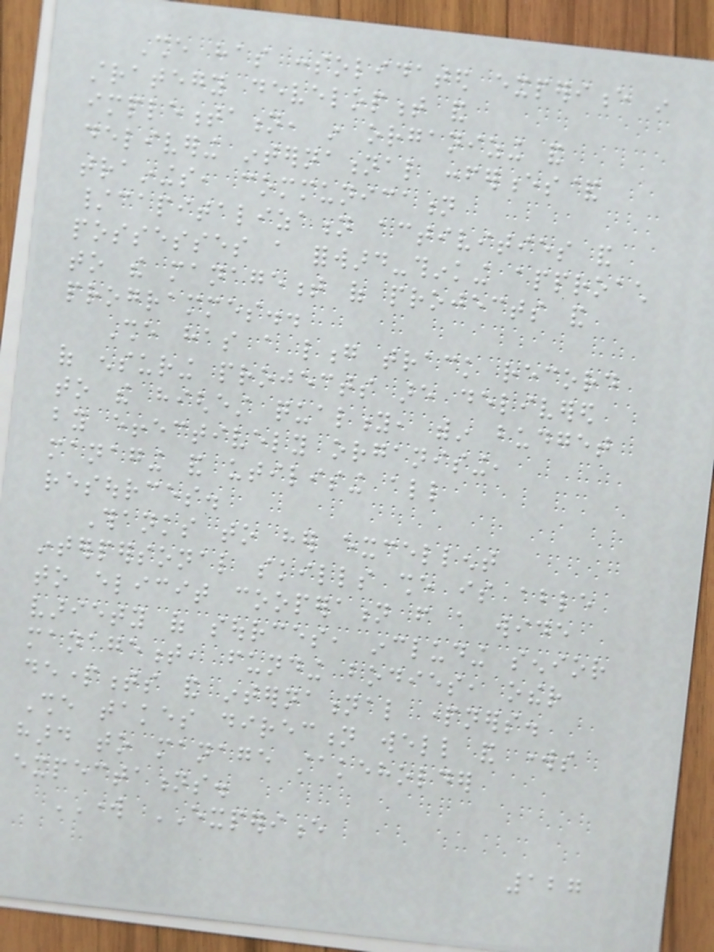She has consolidated experience in
strategy development and
implementation, in organizing and
delivering international conferences&
trainings, communication
/capitalization activities and
possesses a forward-thinking approach
to the management of projects and
programmes..
She has a long track record
of ensuring projects are delivered
to the highest quality, within budget
by effectively organising,
managing and utilising all
resources.
Thanks to her excellent
interpersonal skills she is able
to elicit cooperation from a wide
variety of sources, including senior
management, funding bodies, other
departments and international partners.
She takes direction well and works
hard to manage stakeholder
expectations.
WORK EXPERIENCE
127
